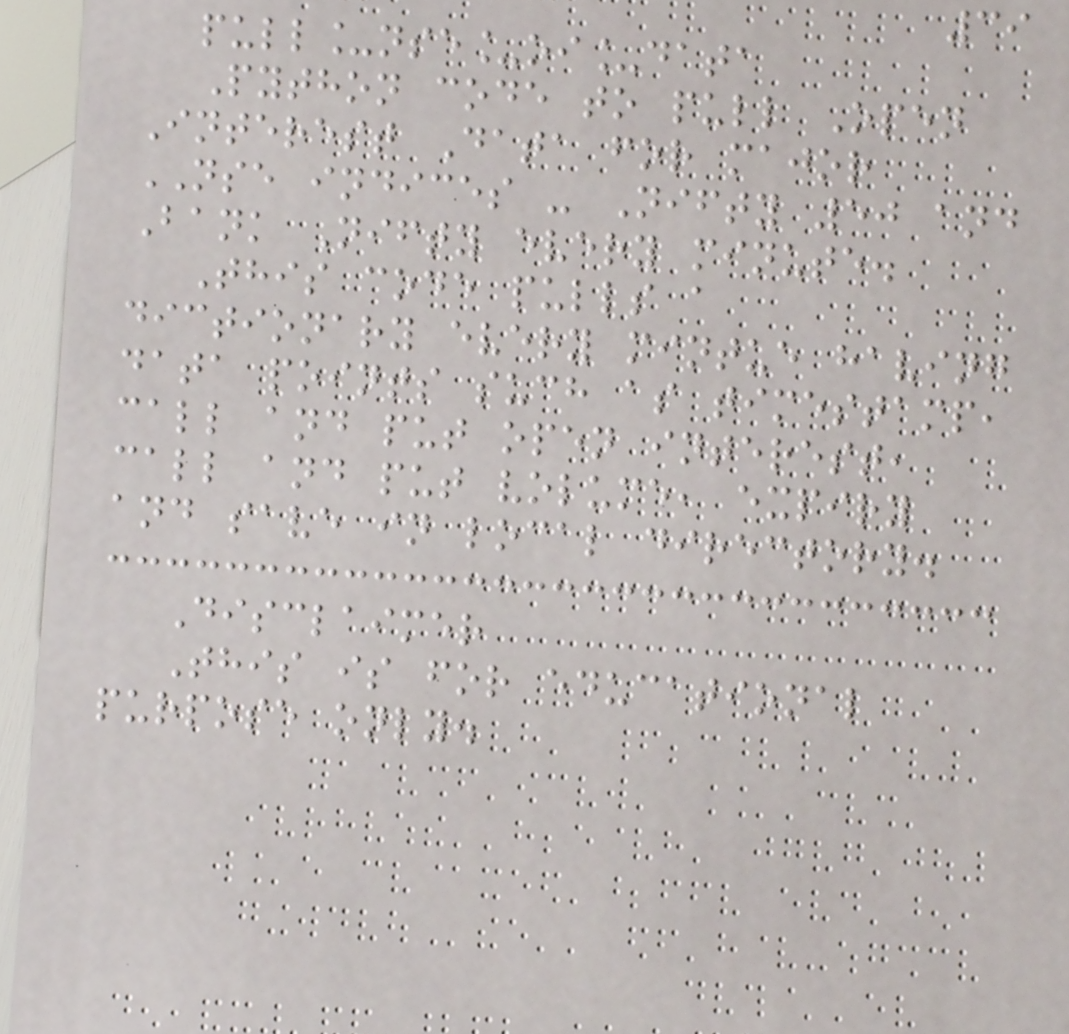39
pull_nse_oi_data
Python code to pull Open
Interest Data for major
NSE indices - Nifty 50 and
Bank Nifty every minute.
This code pulls a
dictionary every mintue having
data points such as timestamp,
call and put open interest,
call and put volume, expiry
and save in local directory.
Disclaimer
This is for educational
purpose only.
